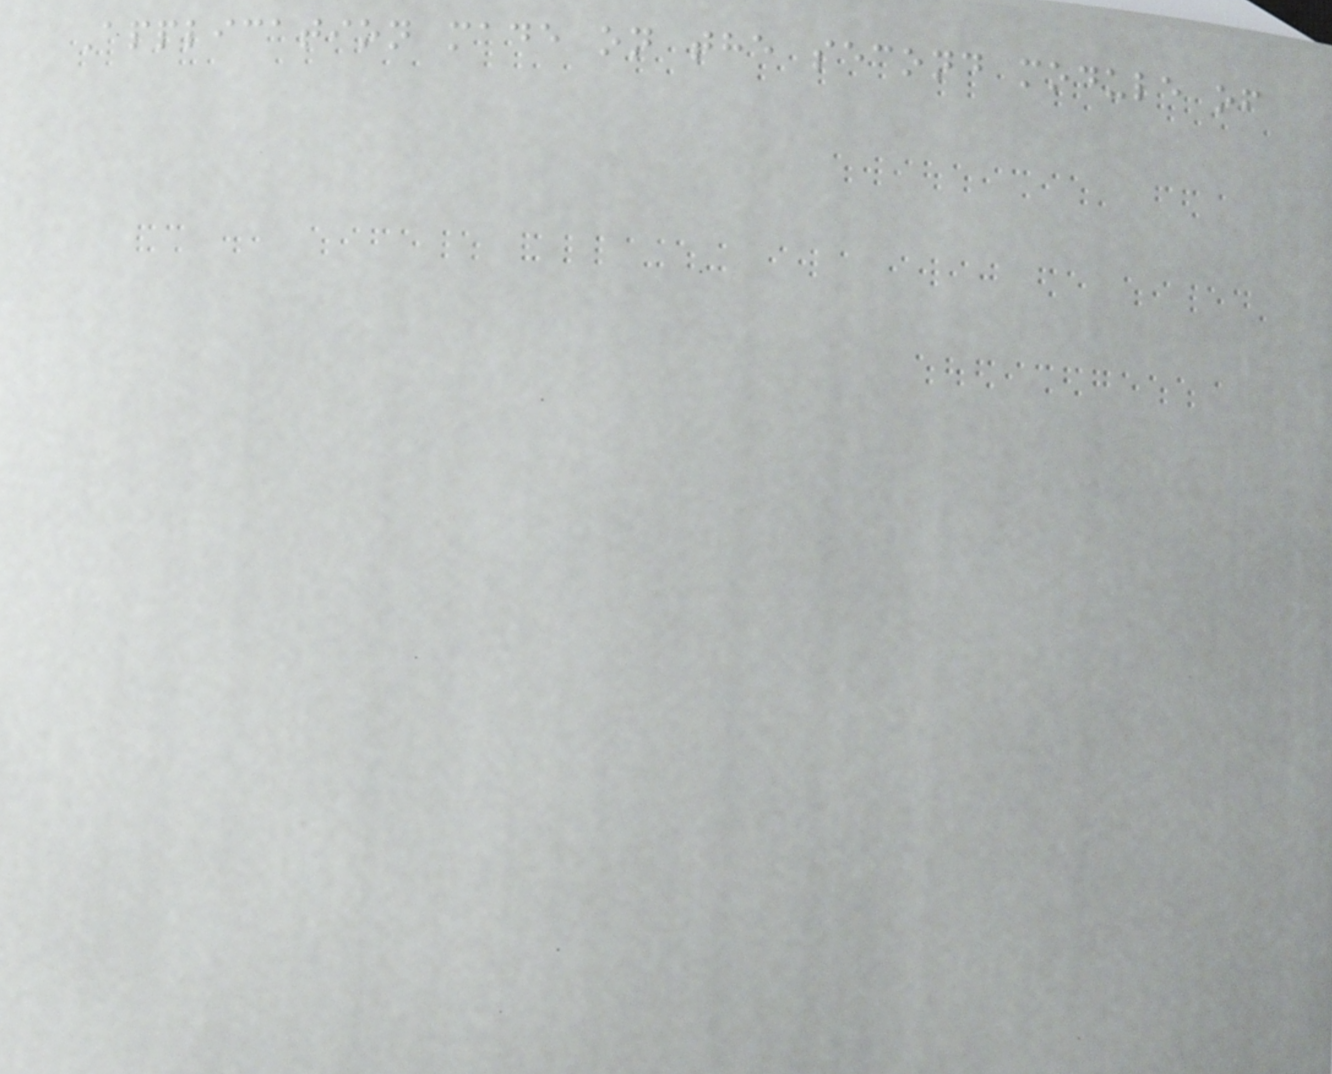Application made on the second module of
